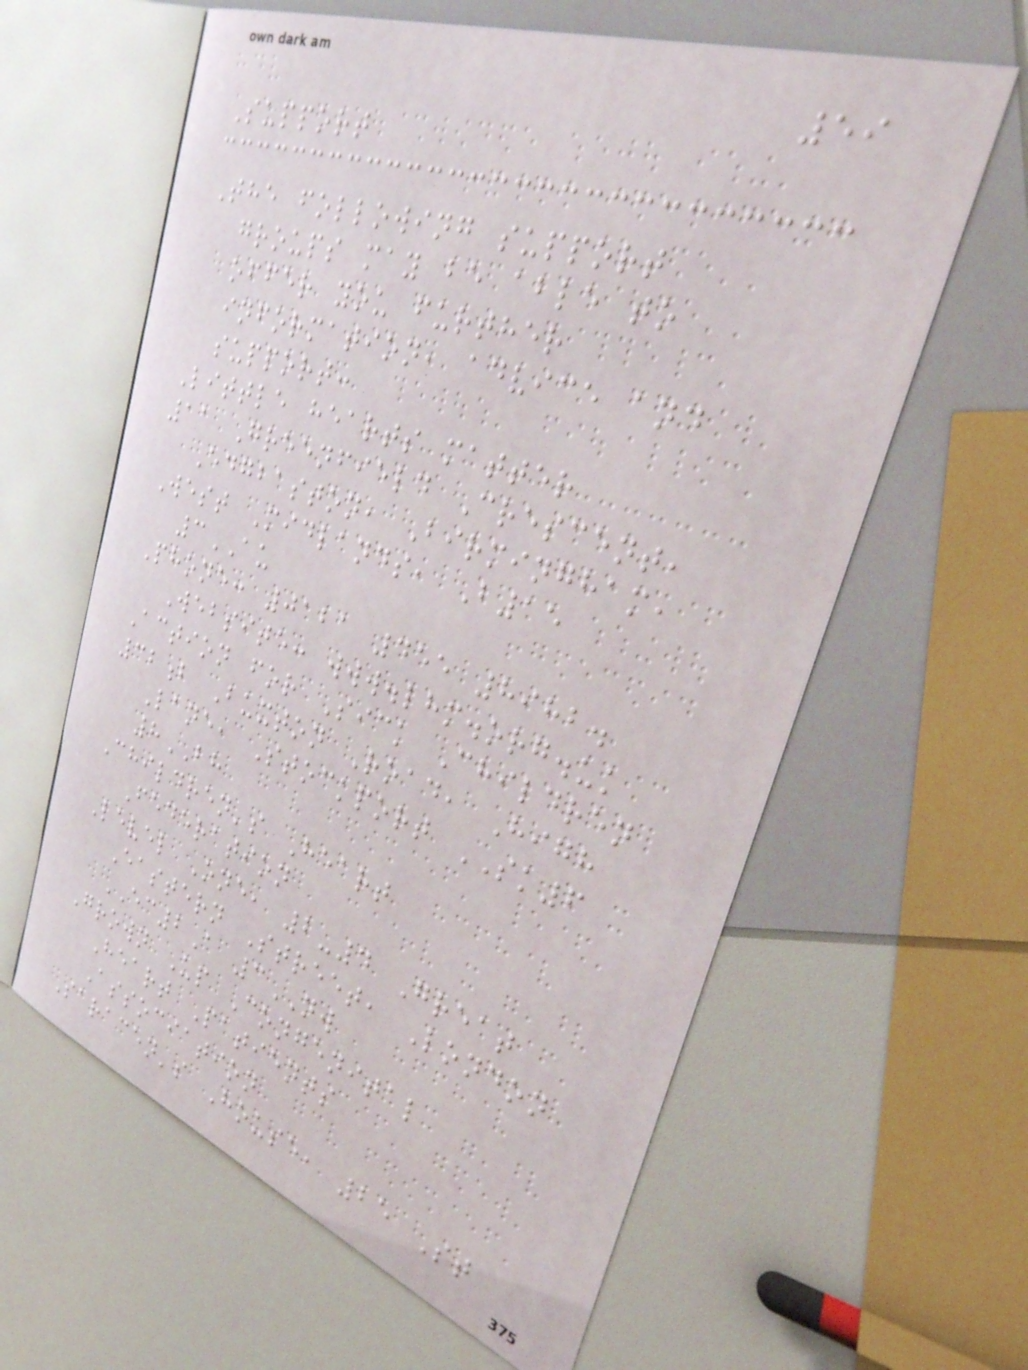59
Support
The following support
groups may be able to
offer you further
information, advice and
support:
Little hearts matter
11 Greenfield Crescent,
Edgbaston, Birmingham,
West Midlands, B15
3AU
Phone: 0121 455 8982.
Website: www.lhm.org.uk
Action for Sick Children
32b Buxton Road, High
Lane, Stockport SK6
8BH
Children's Heart
Federation
Level One, 2-4 Great
Eastern Street, London
EC2A 3NW
Grown Up Congenital
Heart Patients
Association
Saracen's House, 25 St
